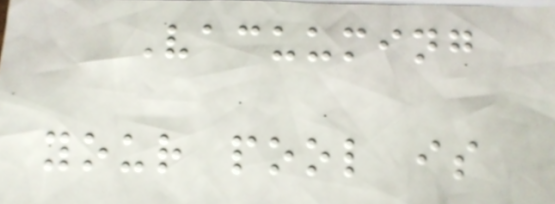Vacuuming
your pool is
